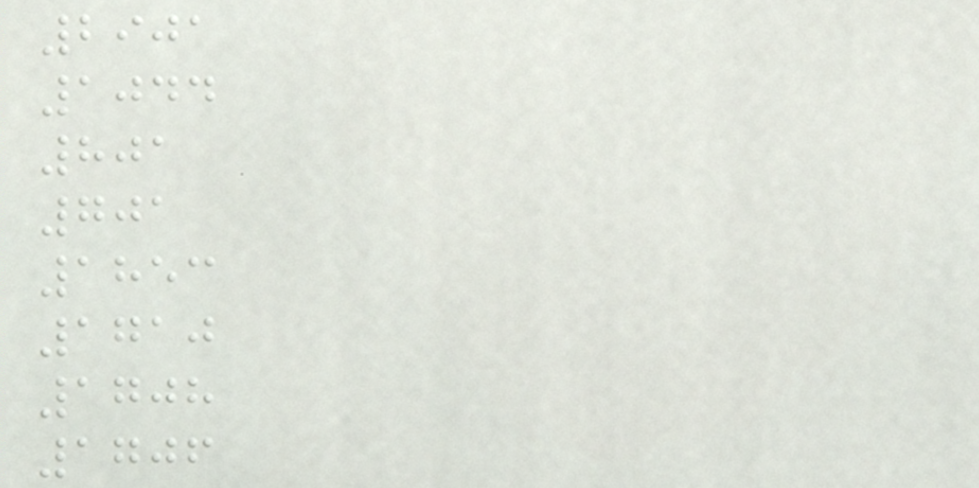2901
1044
801
701
1853
1710
1708
1706
